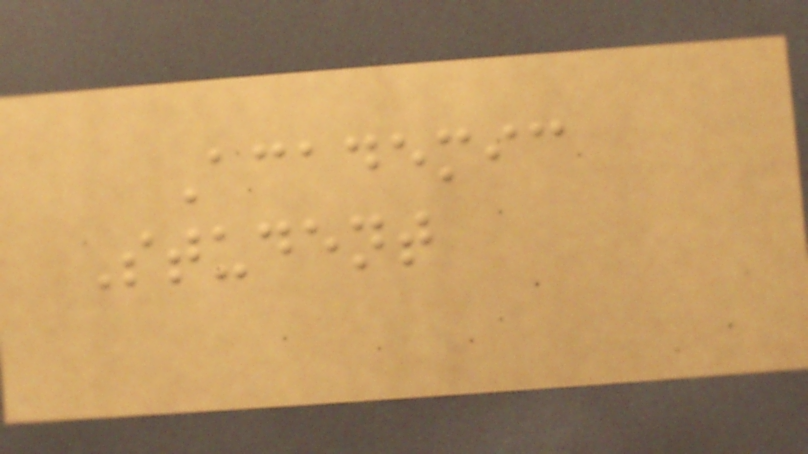Academic
Student
